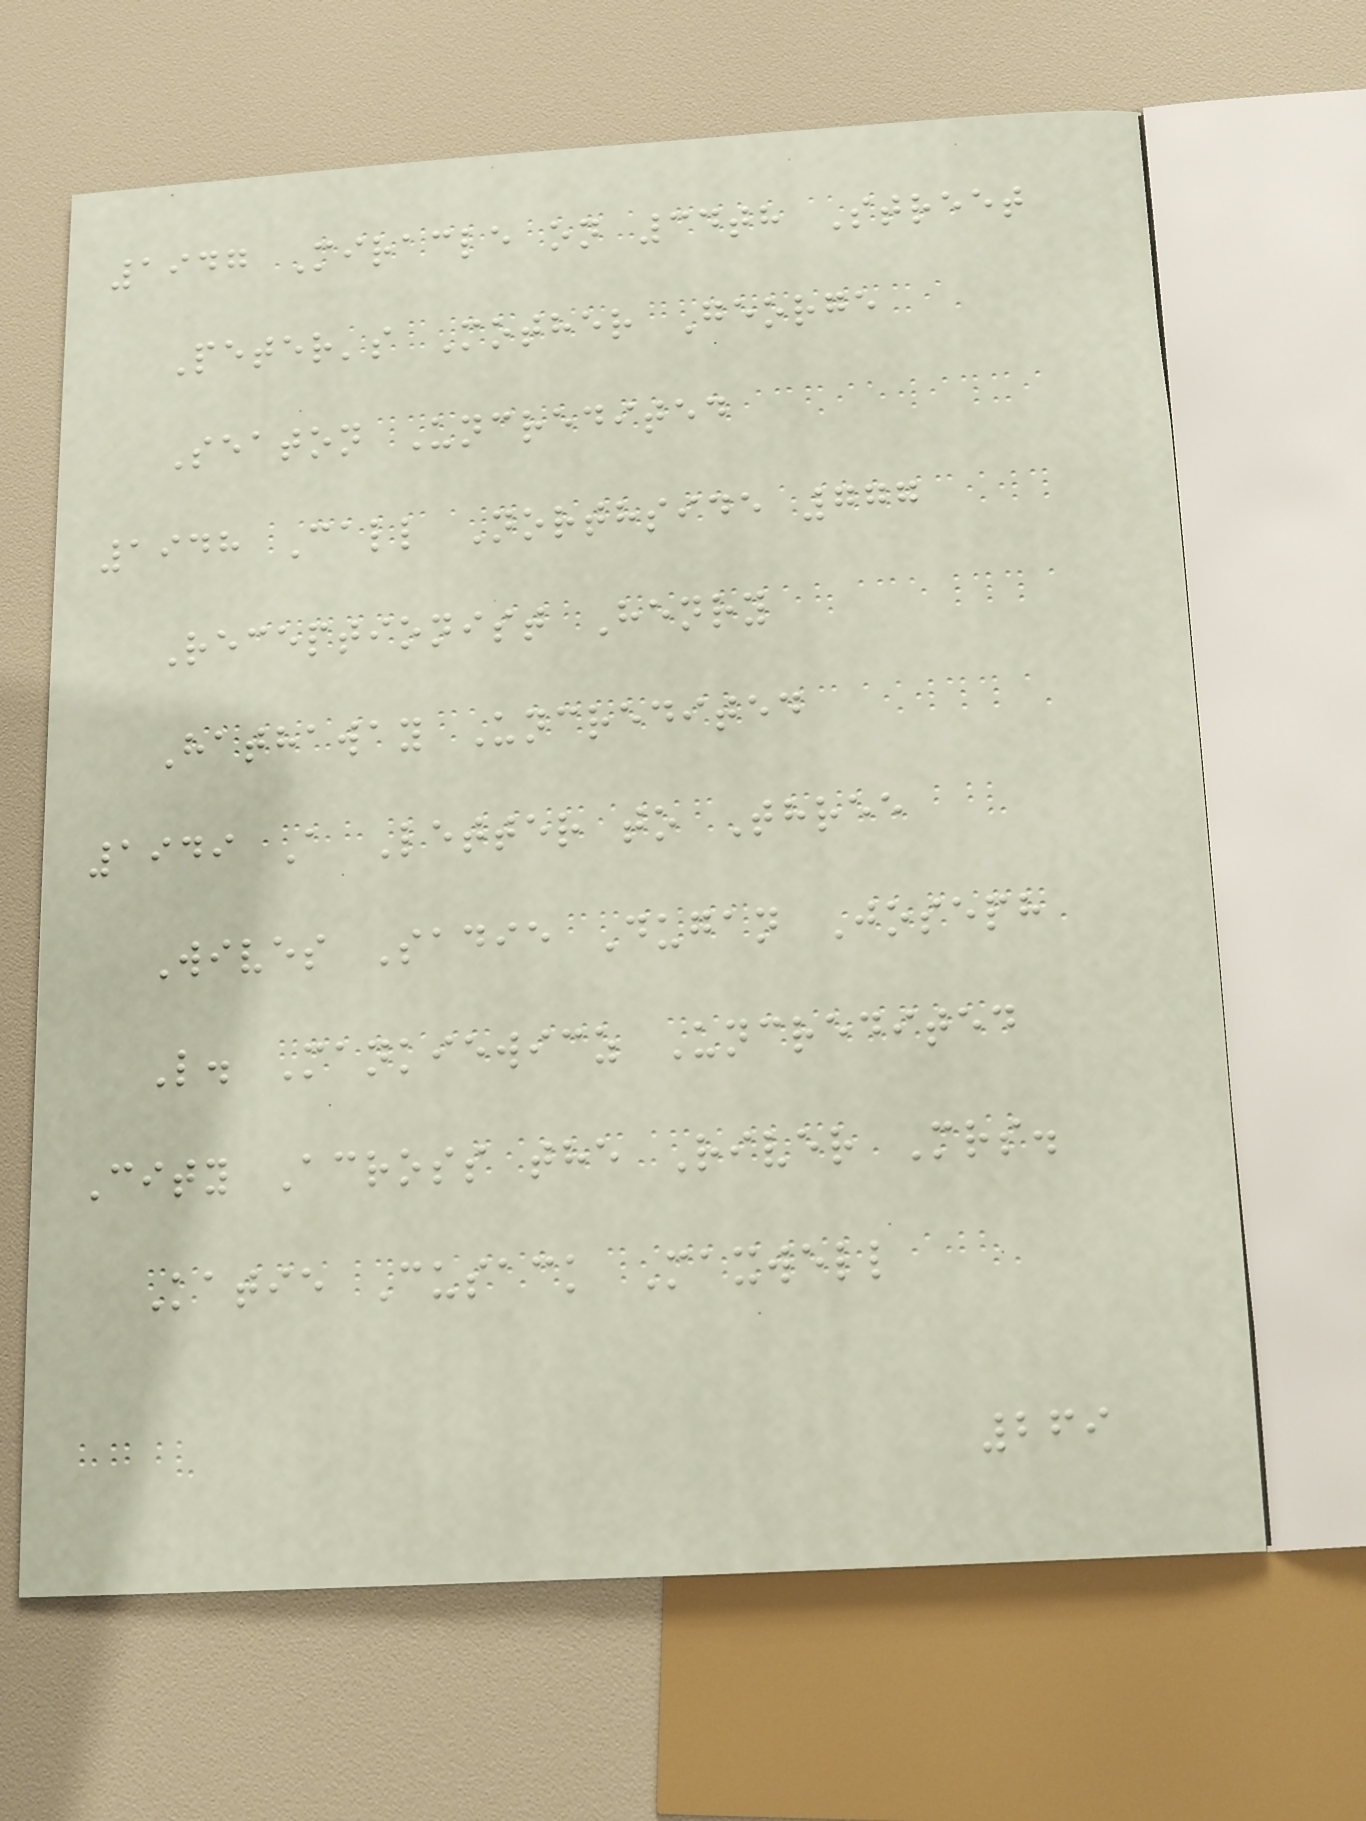1947 Miracle on 34th Street
Peter's Mother George
Seaton Uncredited
1948 Call Northside 777
Receptionist Henry
Hathaway Uncredited
1949 A Letter to Three
Wives Sadie Dugan Joseph
L. Mankiewicz Uncredited
City Across the River Mrs.
Katie Cusack Maxwell
269
